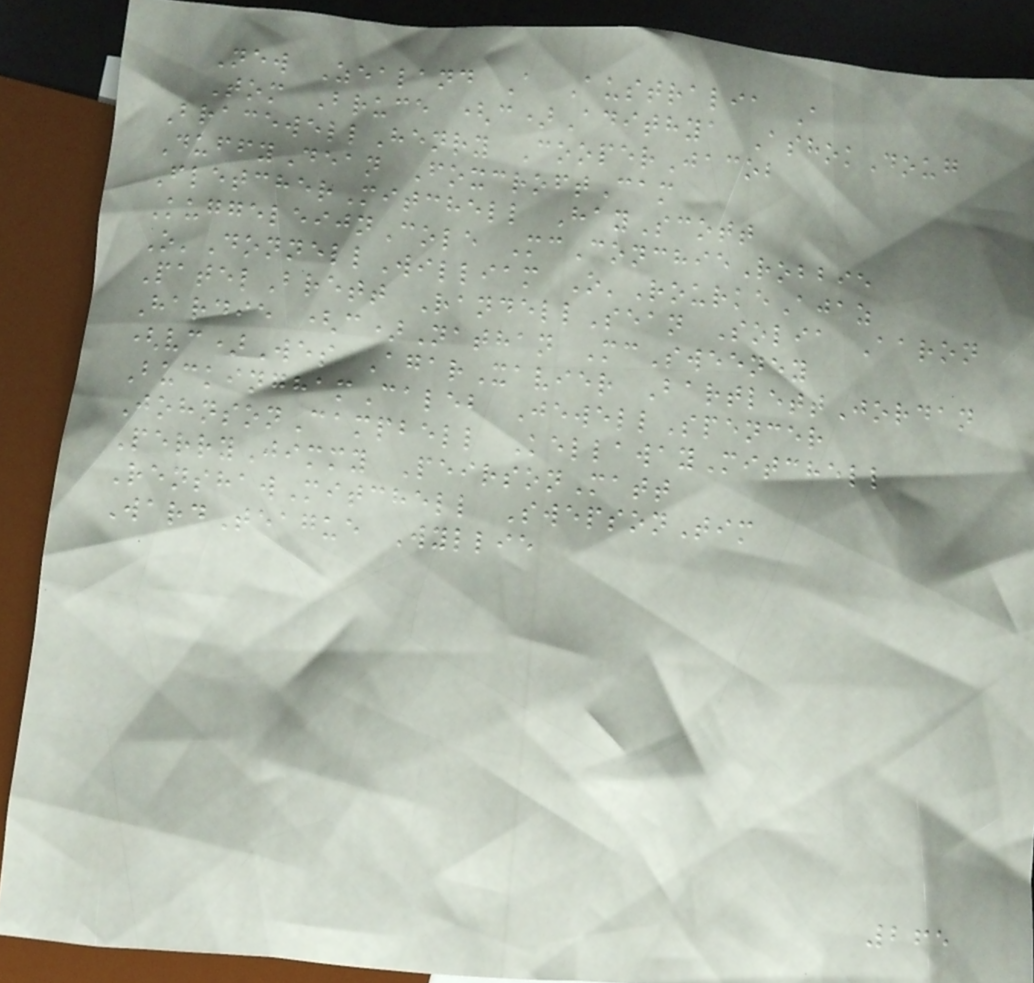New Zealand A Australia A
Tom Bruce (c)Adithya AshokDoug
BracewellHenry CooperJacob
DuffyDean FoxcroftCam
FletcherMitchell HayScott
KuggeleijnCole McConchieRobbie
O'DonnellWilliam O'RourkeAjaz
PatelBrett RandellSean Solia Aaron
Hardie (c)Nathan McSweeney
(vc)Wes AgarXavier BartlettJordan
BuckinghamCaleb JewellSpencer
JohnsonCampbell KellawayMitchell
PerryJimmy PeirsonMatt
RenshawMitchell SwepsonTim
WardTeague Wyllie
265
